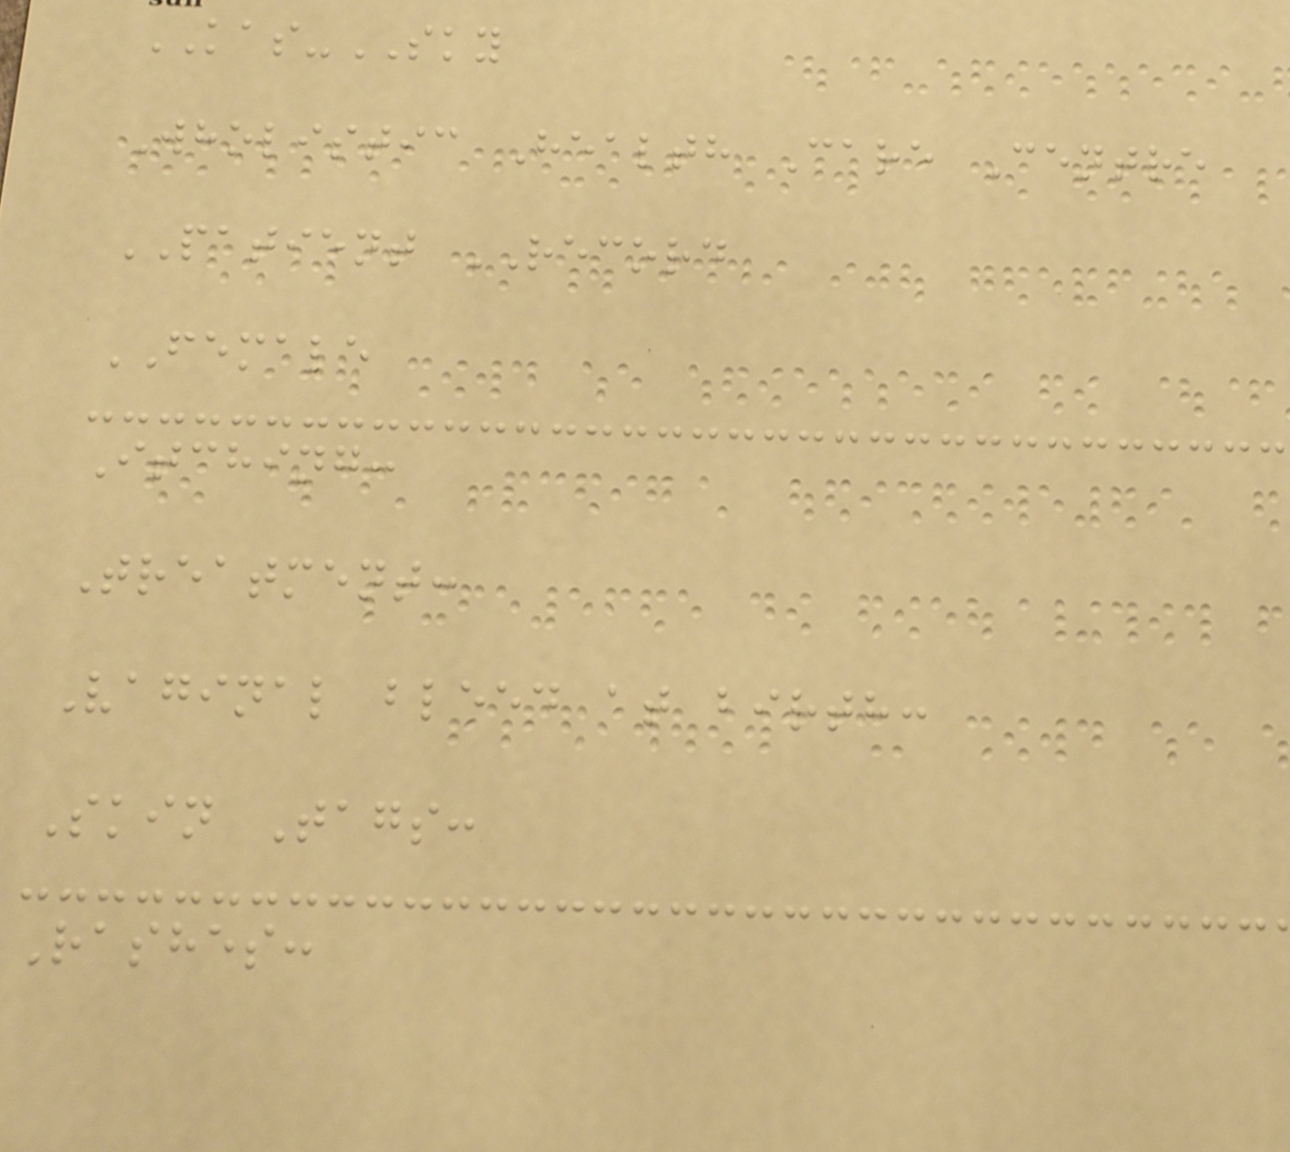KAS-SKY
Wholistic Health Care Centre
PATIENT RECORD
FEMALE
Itching:
Treatment:
Vaginal bleed at birth:
Skin Tags:
Rashes:
